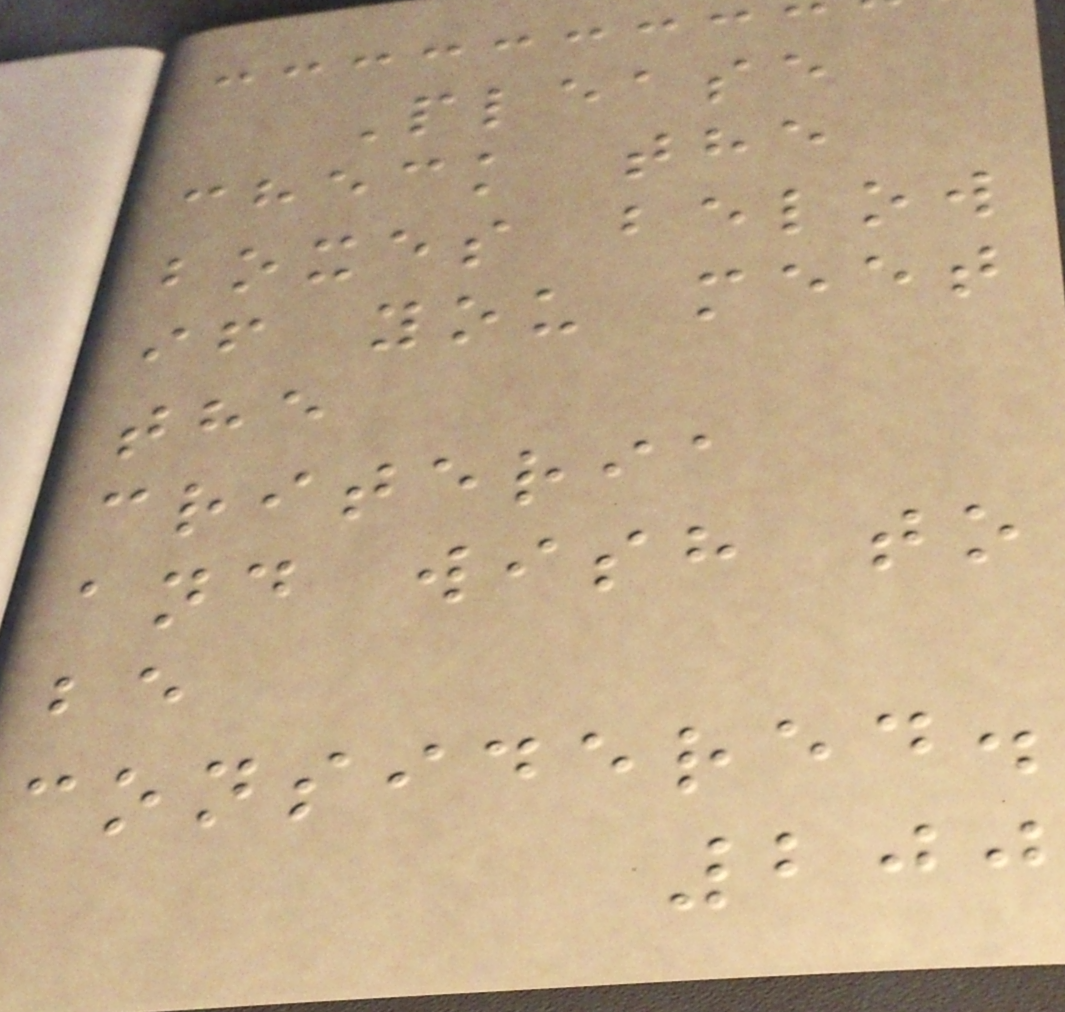Please
check the
boxes below
if you meet
the
criteria
and wish to
be
considered.
200
